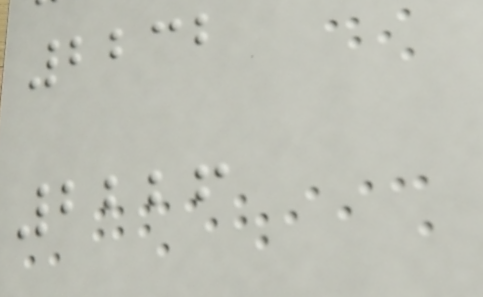2232
2226
